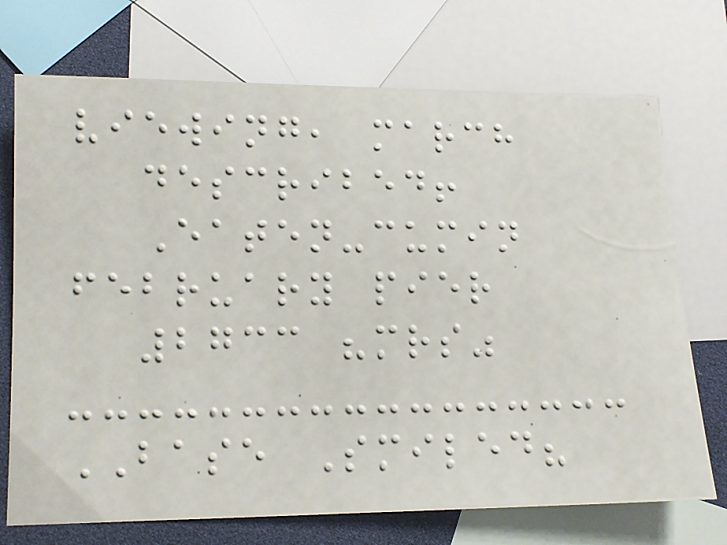viewing, march
described!
Eaten-cumin
february pier
2733 "mrs"
BASE Smiled?
